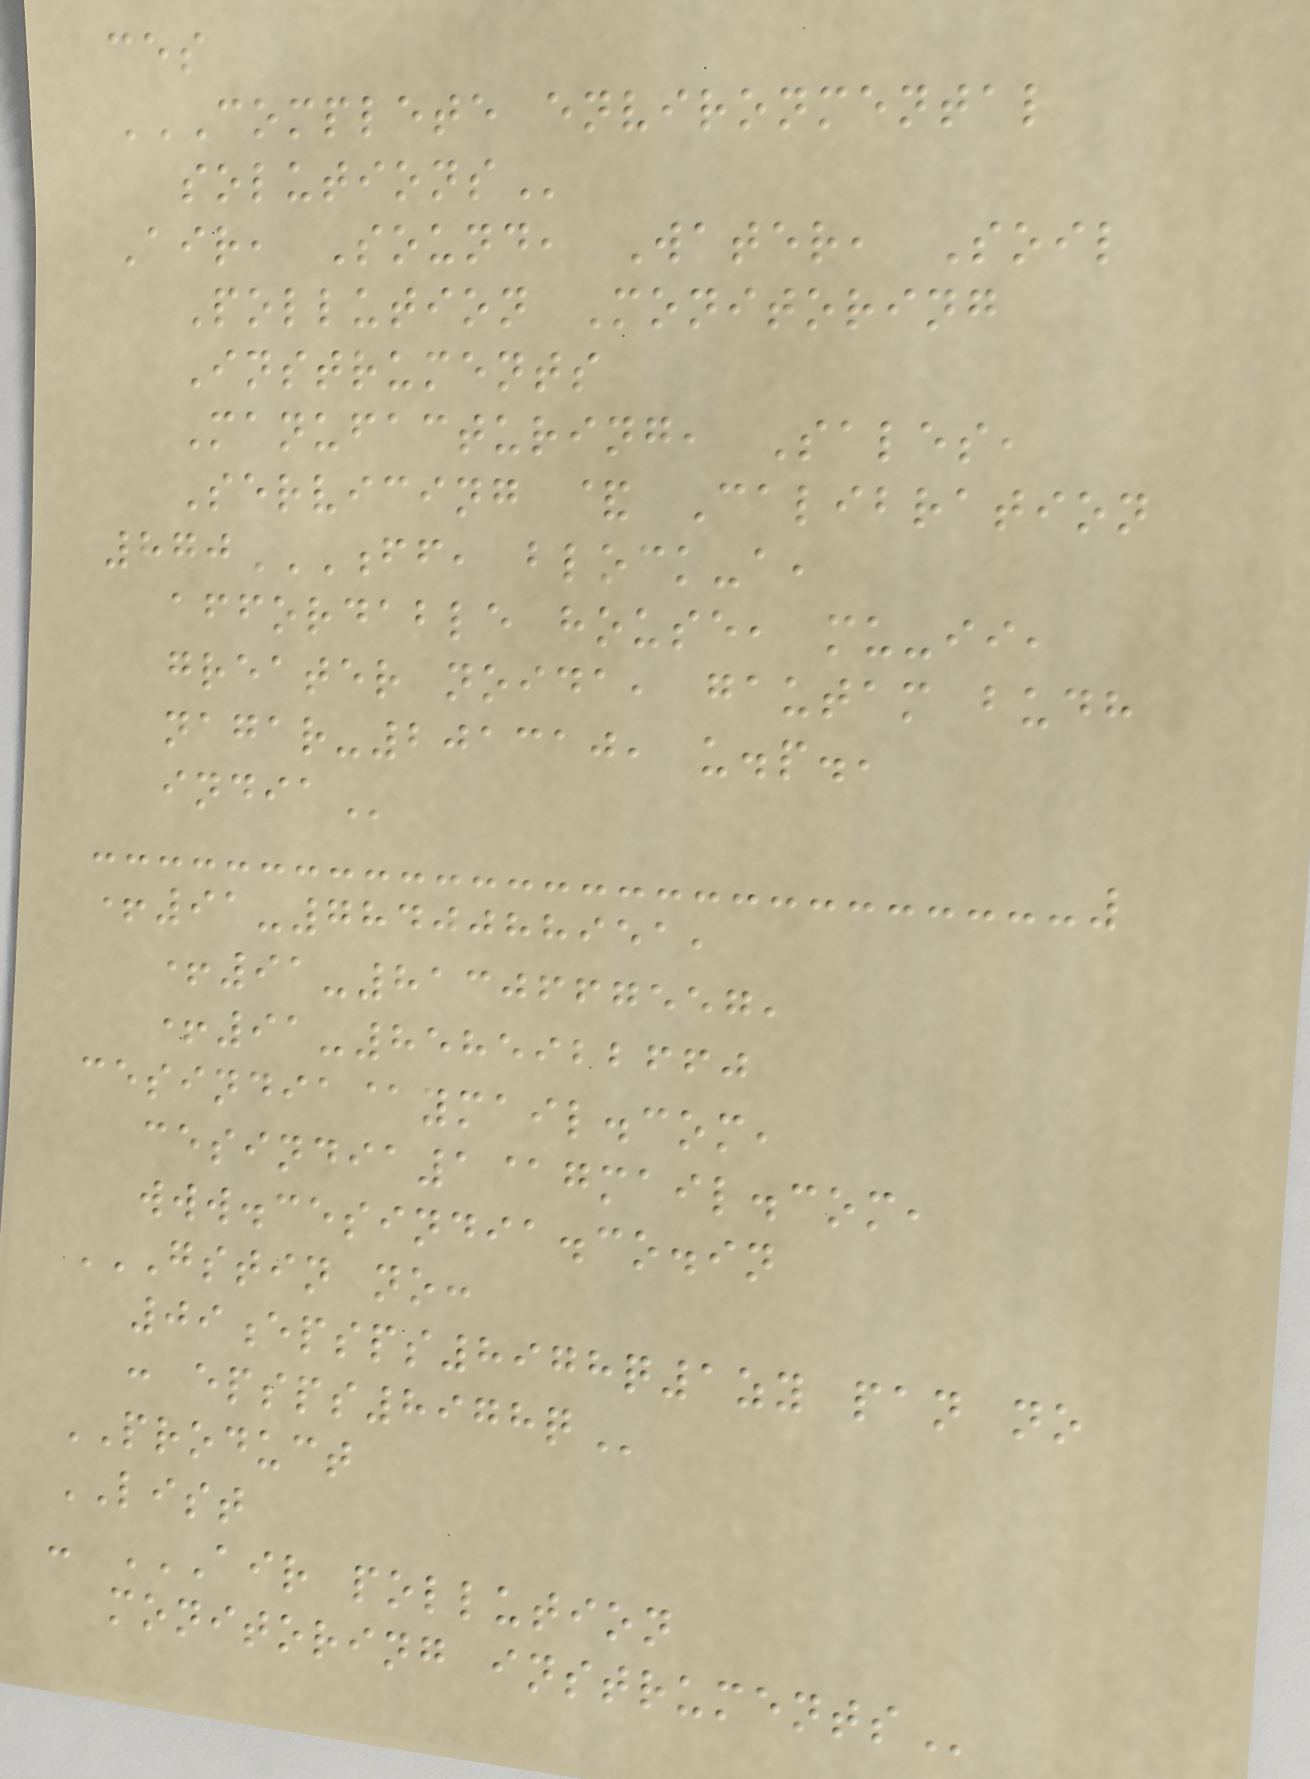ces
COMPLETE ENVIRONMENTAL
SOLUTIONS
Air, Sound, Water, Soil
Pollution Monitoring
Instruments
Manufacturing, Sales,
Servicing & Calibration
870FF, BLOCK-A,
AFFORDABLE HOUSE, MU-II,
GREATER NOIDA, GAUTAM BUDH
NAGAR-201310, U.P.,
INDIA
+91-7840088951,
+91-8130667557,
+91-8585922660
cesindia@ymail.com,
cesindia1@gmail.com,
www.cesindia.co.in
GSTIN NO:
09EPSPS8978Q1ZY PAN NO
: EPSPS8978Q
PRODUCT
LIST
- AIR POLLUTION
MONITORING INSTRUMENTS
